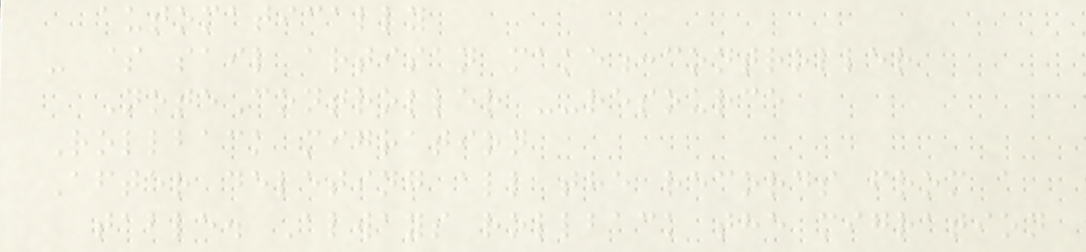automatically
- $ sail artisan make:controller
NoteController --resource
Rollback migration
After deleting all the records from a
table. Always rollback the migration
